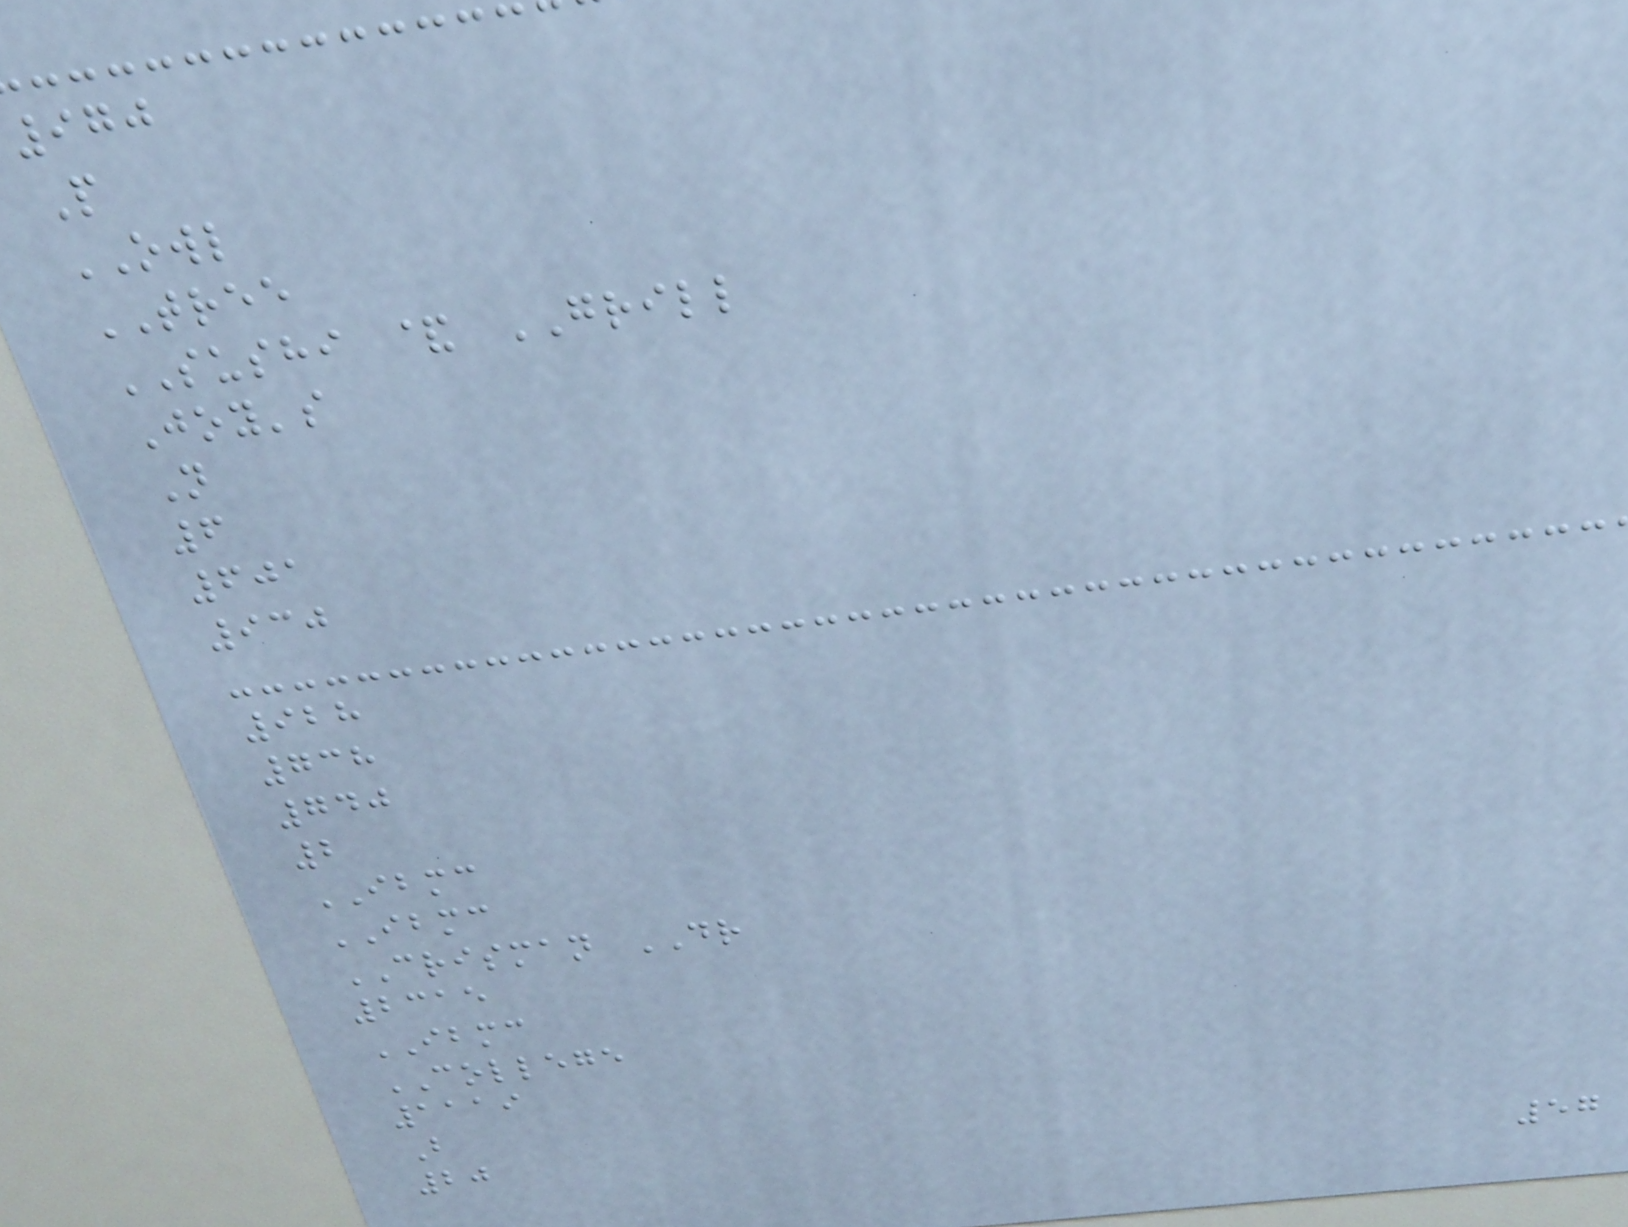970
P
OWL
TREE
SUSHI & GRILL
Joy's
N
6
601
930
928
738
740
2
IBMC
IBMC
CRISMAN DR
2315
IBMC
COLLEGE
1119
B
20
57
